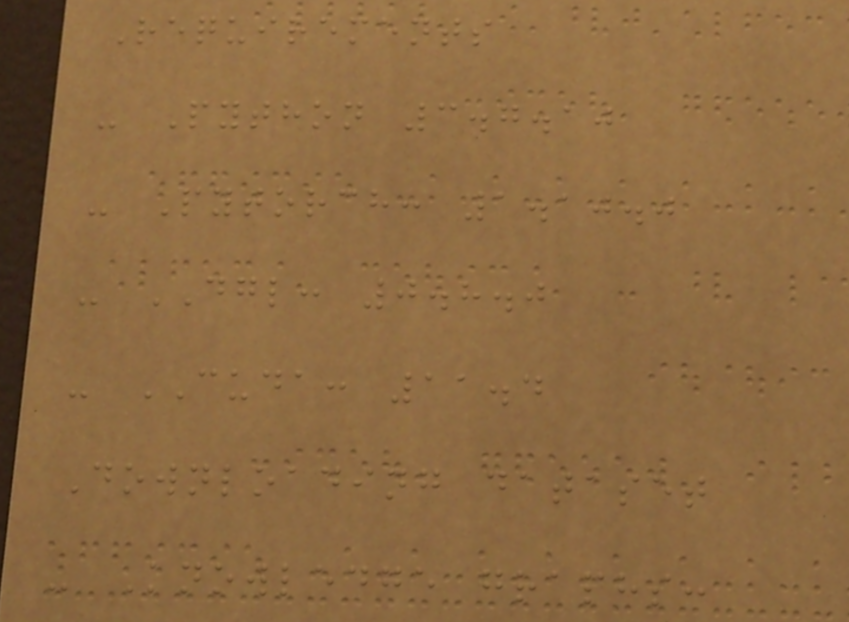Requirements
- Python 3.7.10
- Pytorch: 1.10.0
- DGL: 0.8.0
- CUDA: 11.4
Downloading dataset
- Knowledge graphs:
